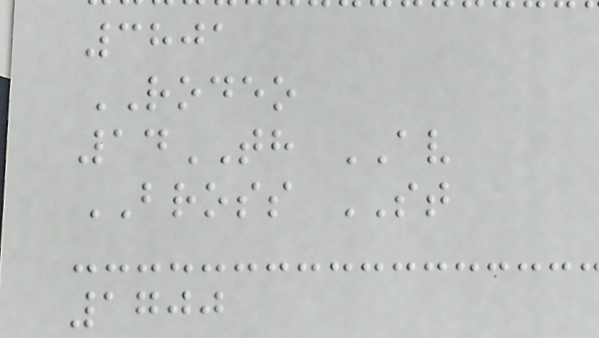3801
RODEO
14TH AV
BROSS ST
1700
